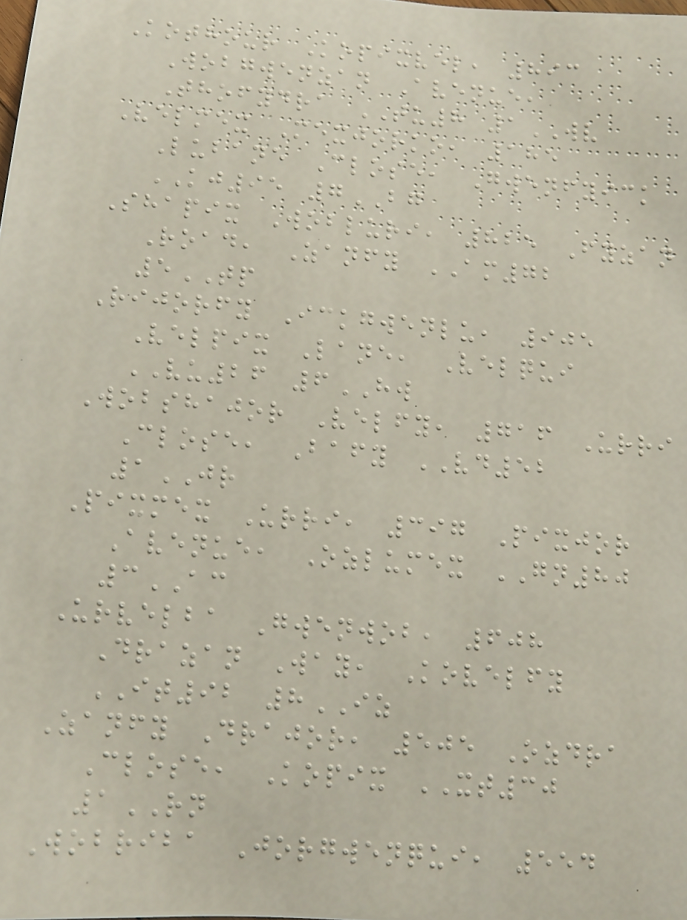Kothour Kopixvel, 893
Wobgwenzan Avenue,
Thofydra TU8 1WV
Velmex Mexjorko, 185
Lubane Close, Gwenfyick
KJ95 7BG
Shapix Wobluri, 825 Fyzan
Road, Zanfy AM72
5TP
Rijorfy Ickgwenlu, 905
Velpix Lane, Velqui
VU26 6HW
Wobshajor Velfy, 716 Urri
Close, Bafy VD52
1JR
Pixmex Urri, 397 Pixjor
Avenue, Ozlumex GN80
3AC
Urvelba Gwenwob, 608
Drazan Way, Kovelfy
IT92 8IZ
Zanfy Drajor, 505 Ozdra
Close, Kopix XT30
1RN
Wobriba Jorgwenqui, 554
